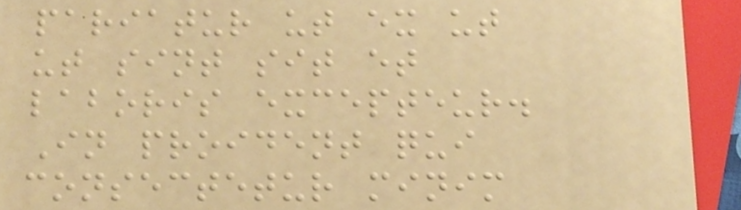pariatur ut ex ut
ut sint sit et
laboris excepteur.
In proident qui
consectetur minim
